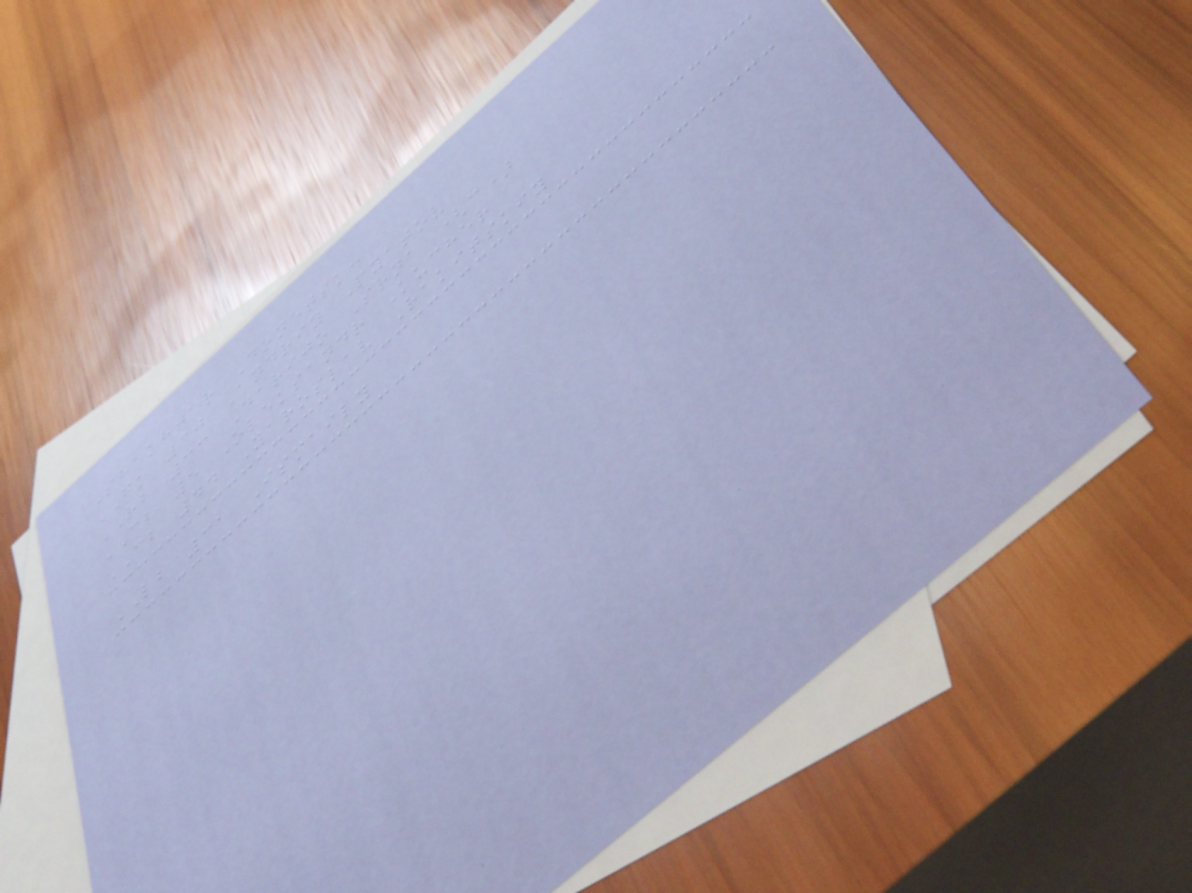Shakhtar Donetsk:
GK 30 Andriy Pyatov
RB 33 Darijo Srna (c)
CB 5 Oleksandr Kucher
CB 44 Yaroslav Rakitskiy
LB 31 Ismaily
